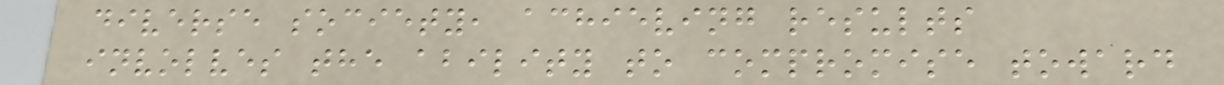diverse society, achieving results
involves the ability to compromise toward
